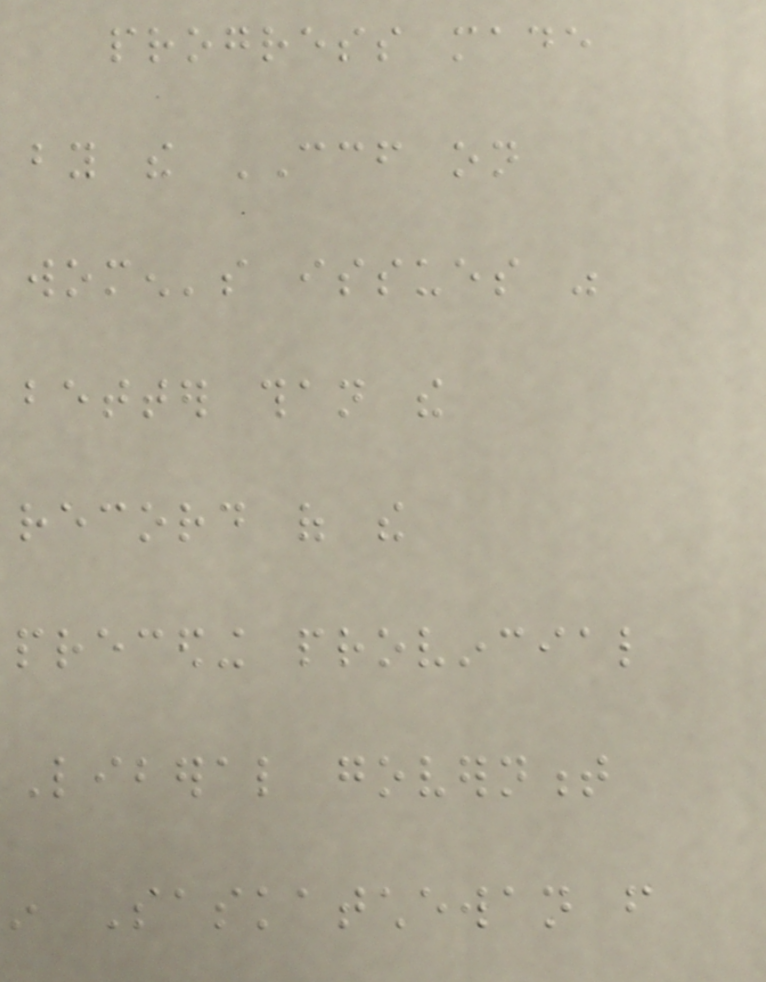progress made
by the CCF on
women's issues was
better than the
record of the
preceding provincial
Liberal government
in Saskatchewan from
